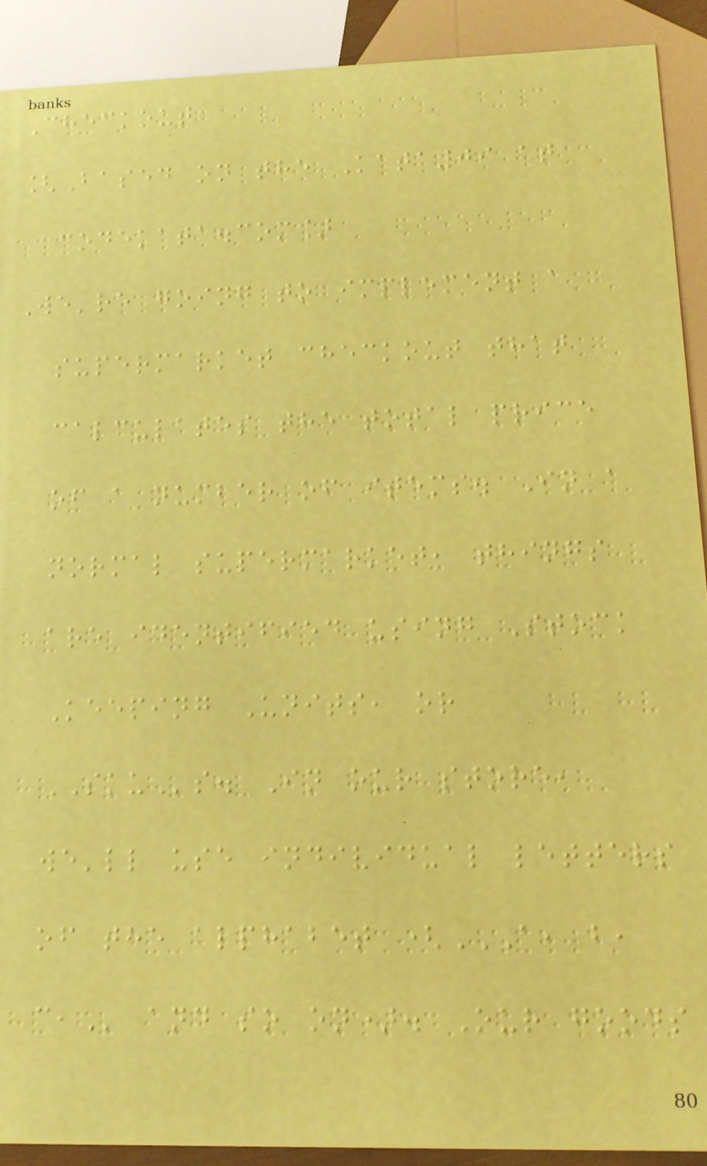Checkout
[Based on the Kata09 at
codekata.com]
We're going to implement a
supermarket checkout that
calculates the total price
of a number of items. In a
normal supermarket, things
are identified using Stock
Keeping Units, or
SKUs. In our store,
we'll use individual letters
of the alphabet (A, B,
C, and so on). Our goods
